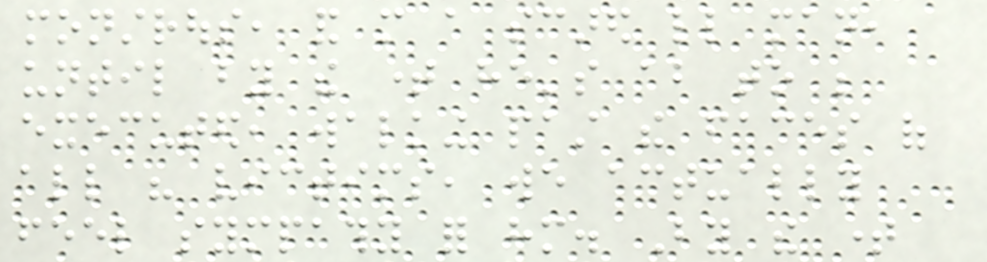monstrous, and more a scared little man,
until by the time he's about to be
executed, walking past the faces of
all his victims, we actually
feel sympathy for him. By the time
